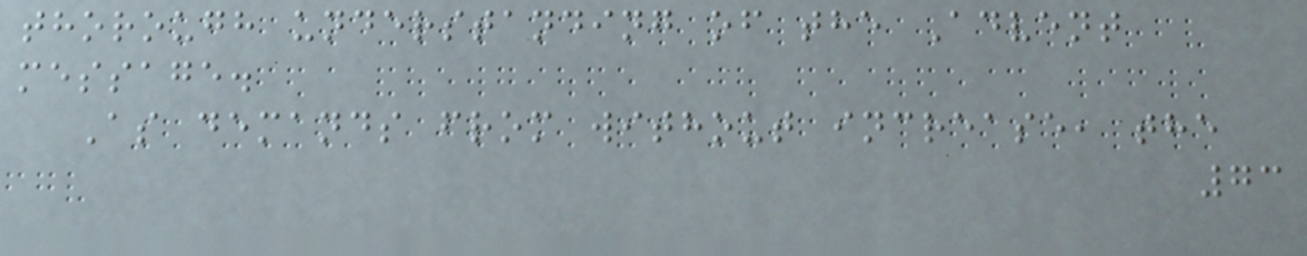thorough understanding of the Advent
message.
As demands from without increase, the
73
